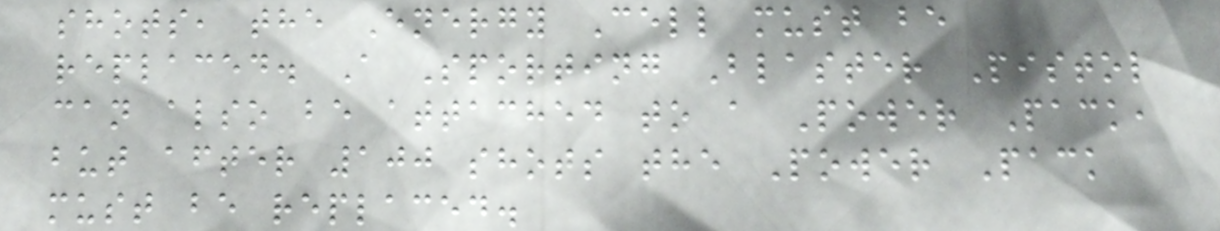shots, the Energy Cell must be
replaced. A Sporting Blaster Pistol
can also be attached to a Power Pack,
but after 100 shots the Power Pack
must be replaced.
